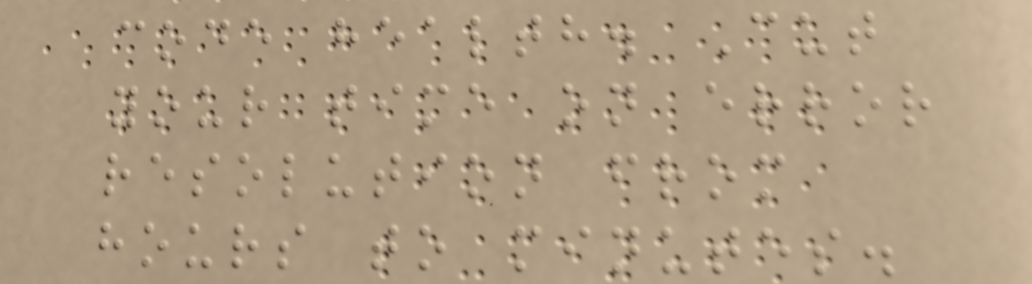code health. Cut
your time on error
resolution from
hours to minutes.
